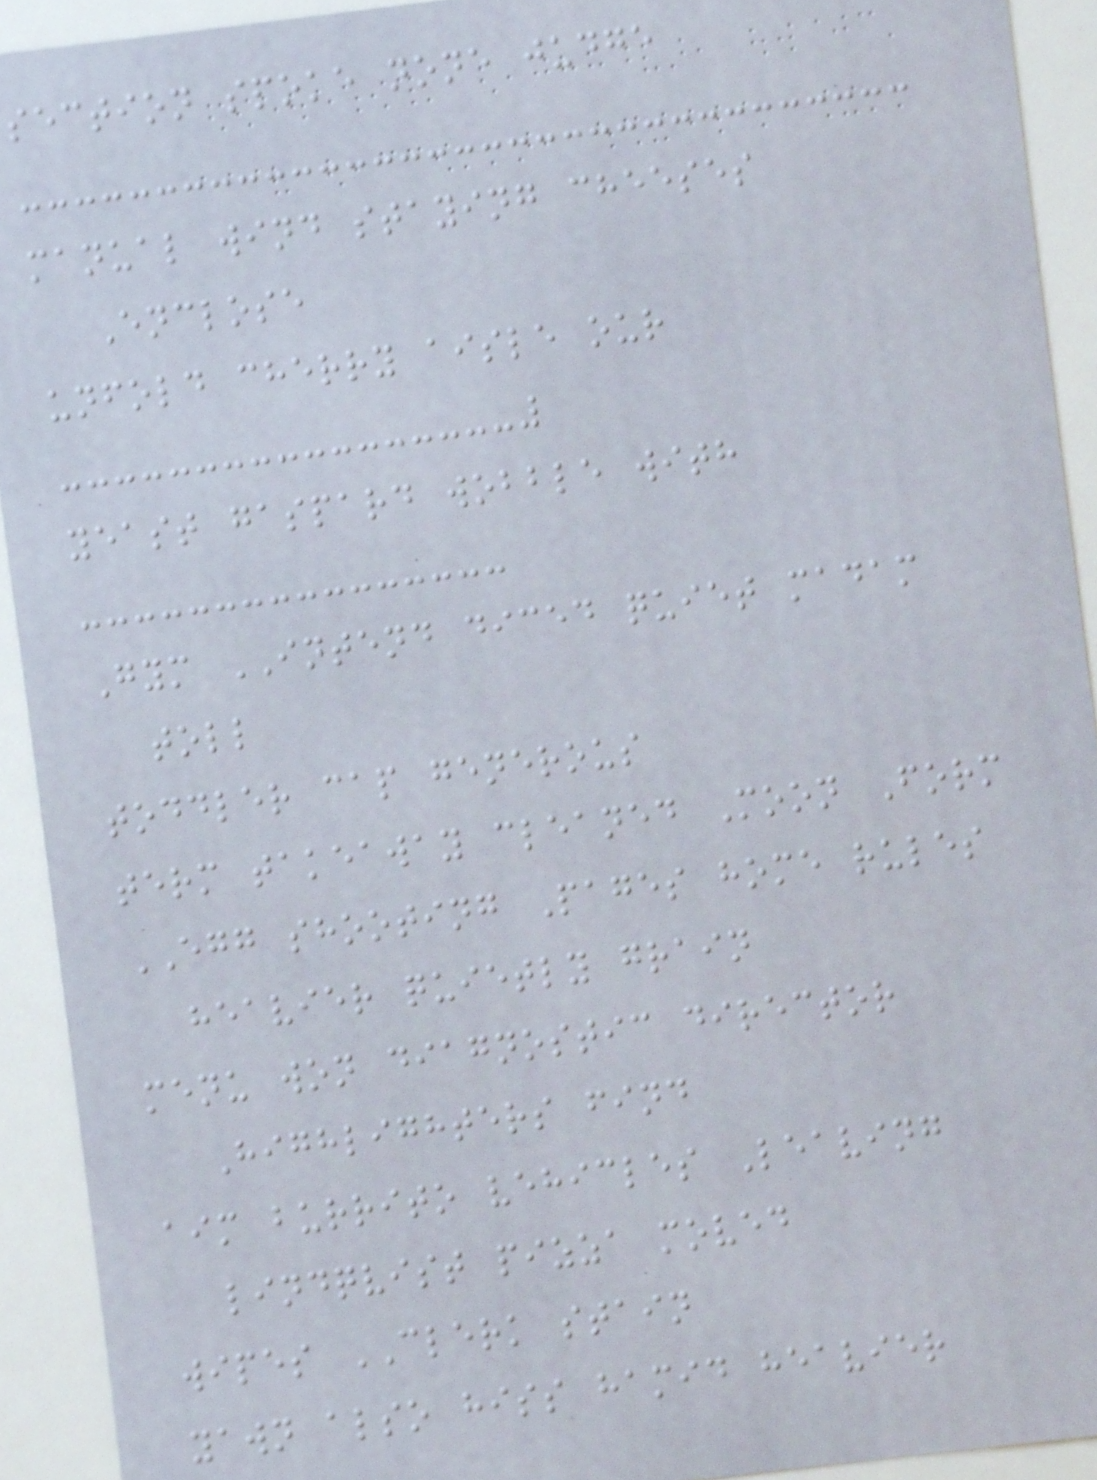section spoke none judge
manual wind staying cheeses
Enclose
unfold cherry aisle our
yeast gaspard wobble with
Gym INTEND diced quiet madam
toll
toddler cap generous
term takeaway cleaned Moon Form
EGG shooting Pages home rules
heavier quietly grain
menu won diagnostic director
Highlighters find
aim burrito vehicles Leaving
lindqvist pizza moved
wipes CLERK stain
yawn also hiss hamid heavier
